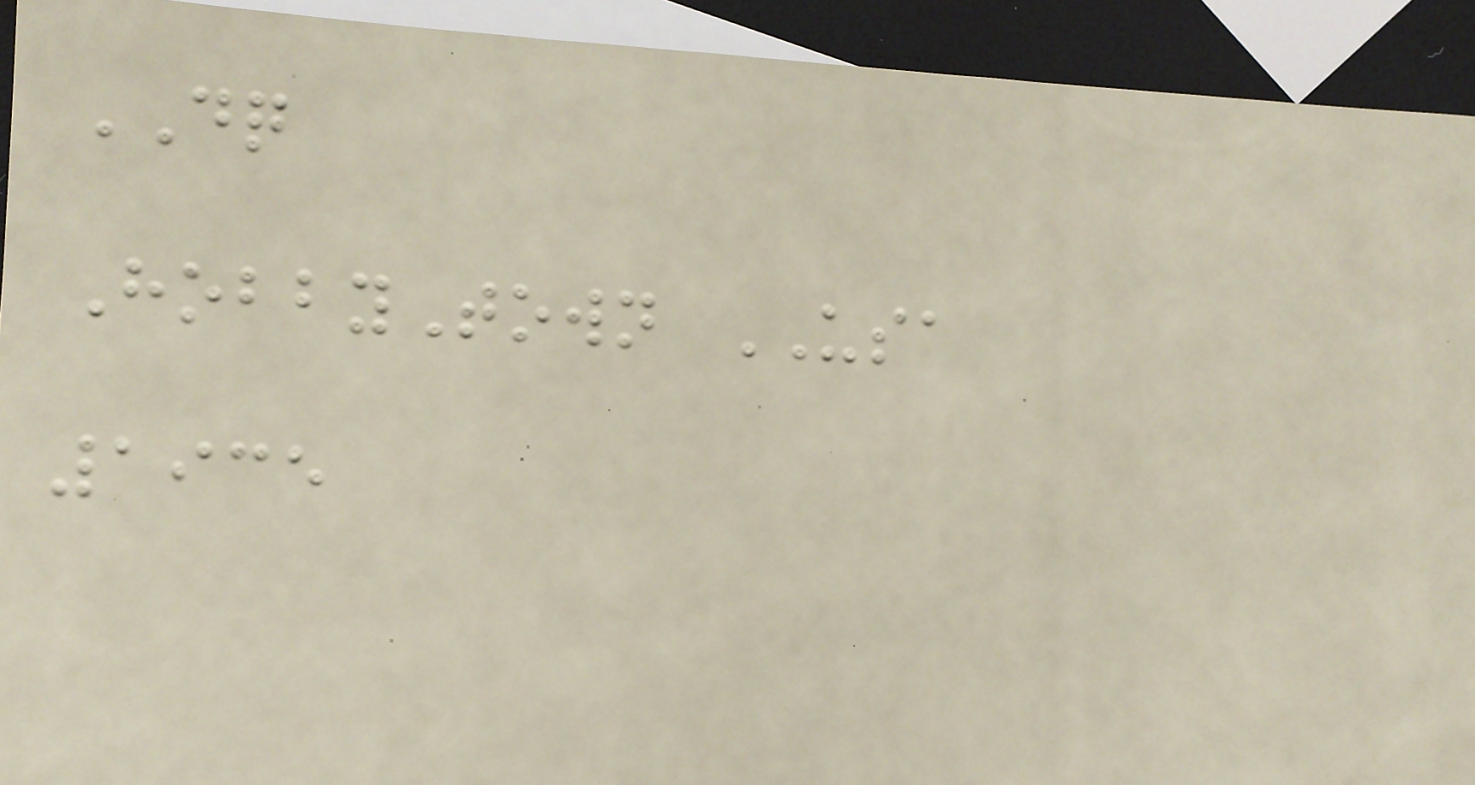DQ
HobbyTown USA
1935
